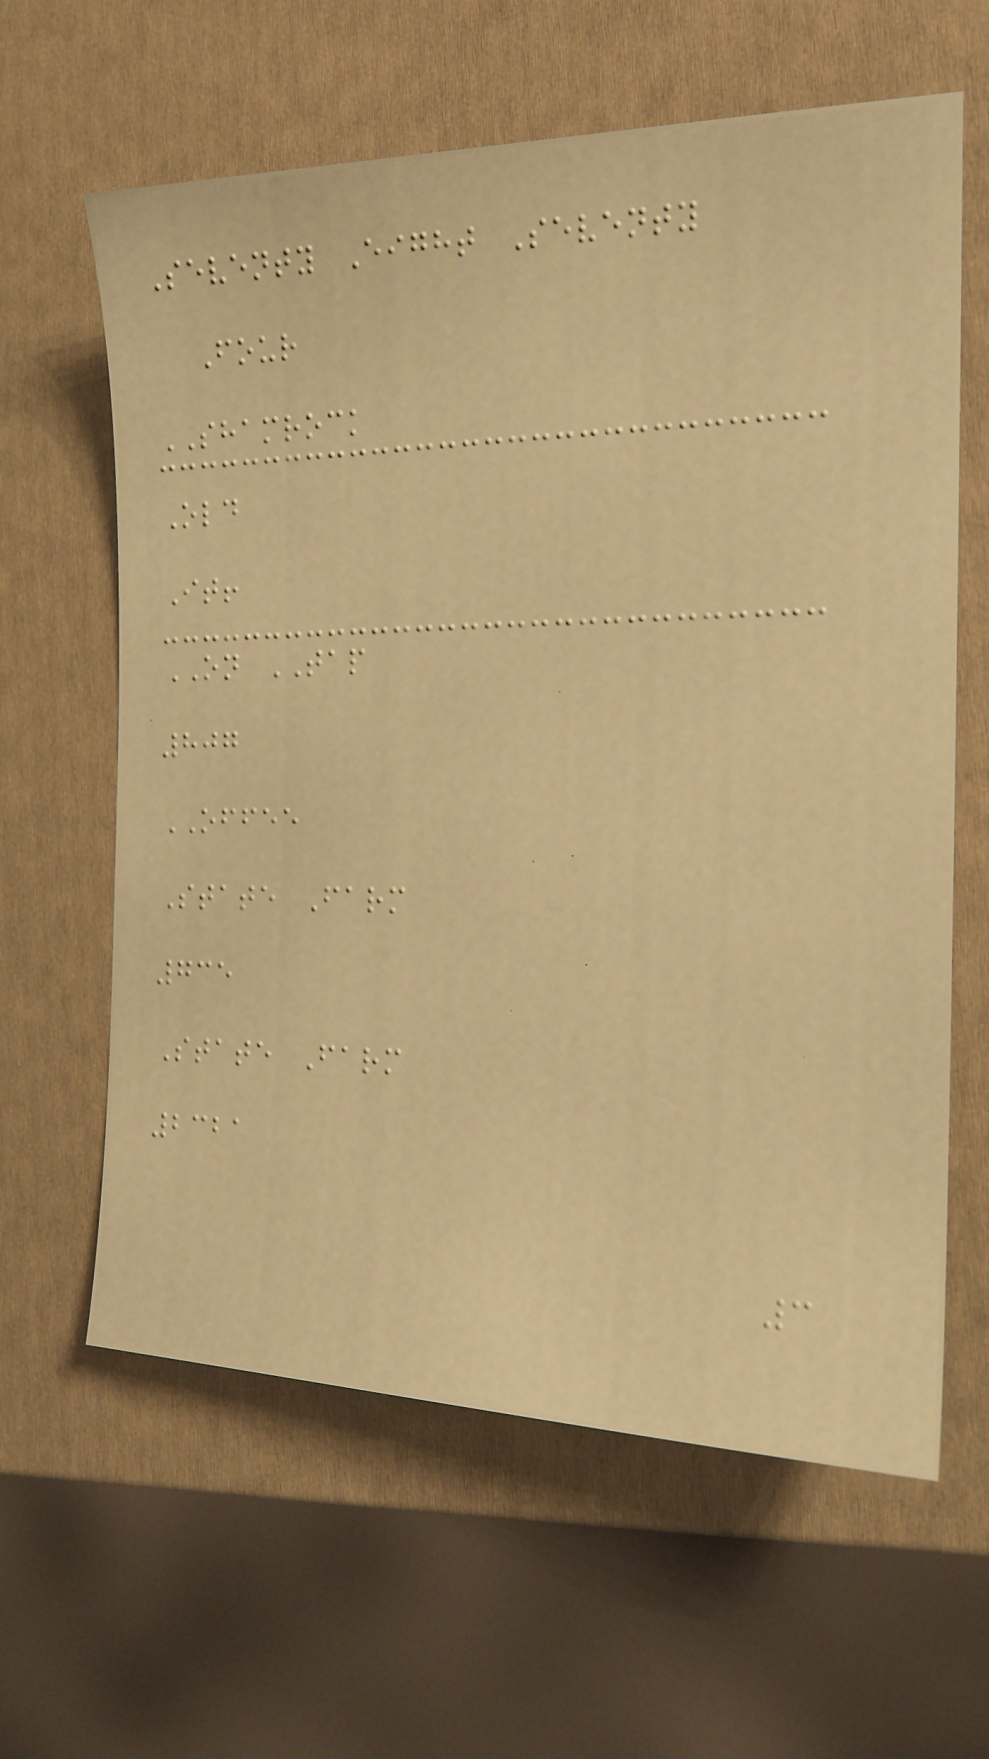Seventy Eight Seventy
Four
SHAMROCK
Old
It!
ON TAP
807
OFFEE
State Farm
735
State Farm
2321
3
